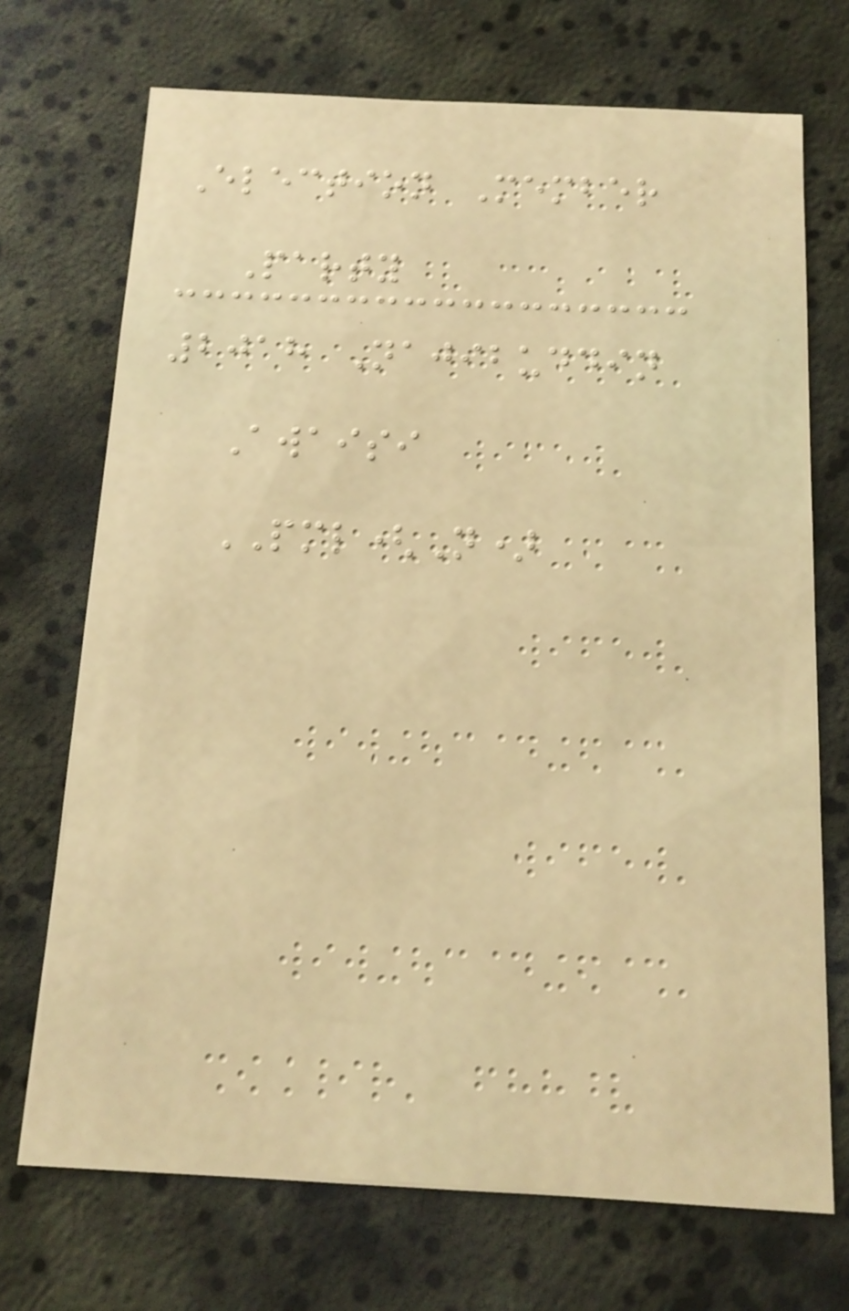Election Member
Party
2018 Najibuddin
Awaisi
PML(N)
